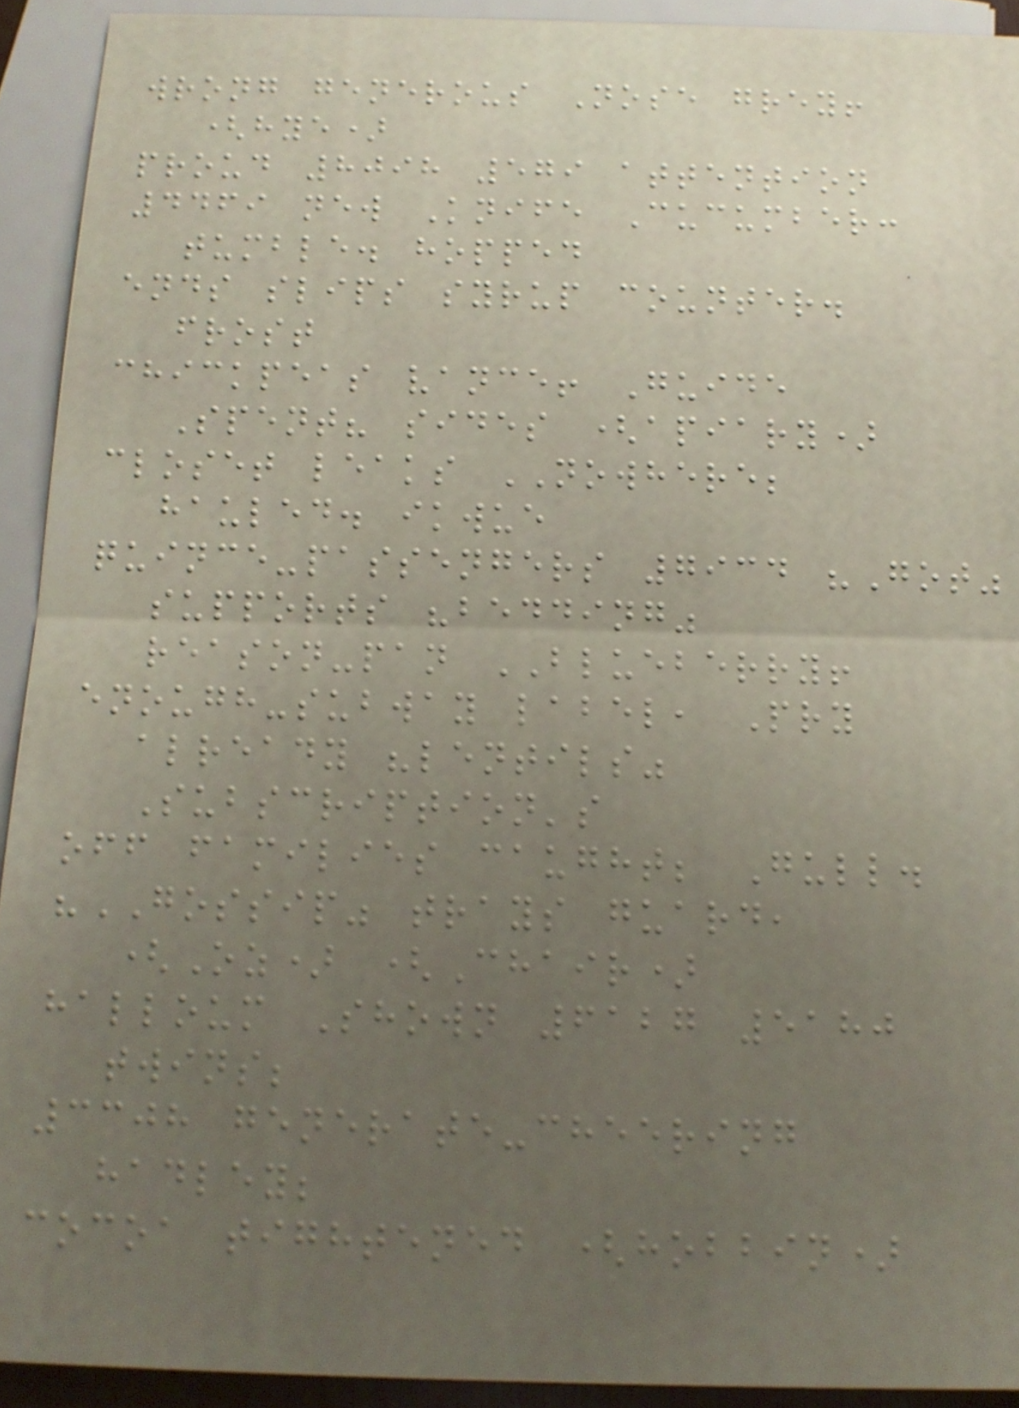wrong generous Nose grey!
(hye)
proud 8098 579 attention
4469 new Knife Cucumber:
tumble. hopped
ends slips syrup counter.
frost
chickpeas vance! Guide
Spent? sides (apiary)
closet leaks NOWHERE;
hauled. ikwue
quince-passengers 7934 "Got"
supports "bedding"
reason-pan BLUEBERRY!
enough-subway label, Pry
already "lentils"
Subscription's
off families caught; Gull.
"GOSSIP" trays guard,
(Oz) (Chair)
halloum Shown 6127 5180
twins;
3308 generate-cheering
hadley;
cocoa tightened (hobbin)
